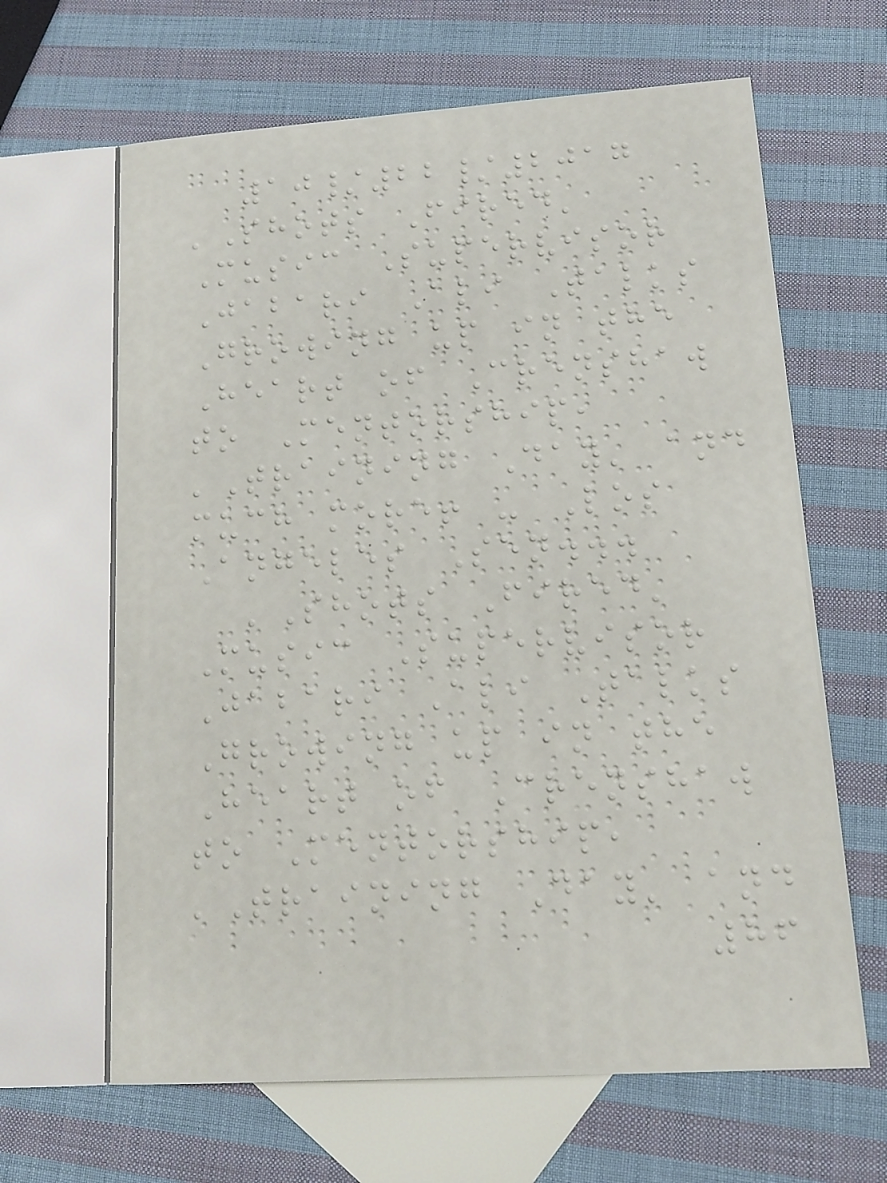10/22/2017
'Shots Fired'
Music Supervisor
Jabari Ali Talks
Growing up in the
Heart of Crenshaw
to Mentorship,
'Training Day' and
much more! - Los
Angeles Sen...
'Shots Fired'
Music Supervisor
Jabari Ali Talks
Growing up in the
Heart of Crenshaw
to Mentorship,
'Training Day' and
86
